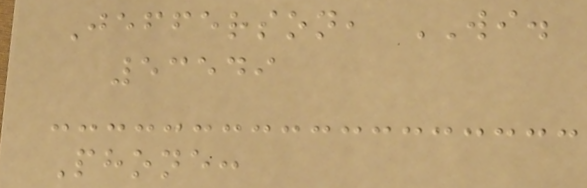Jefferson, WI.
53549
Phone:
